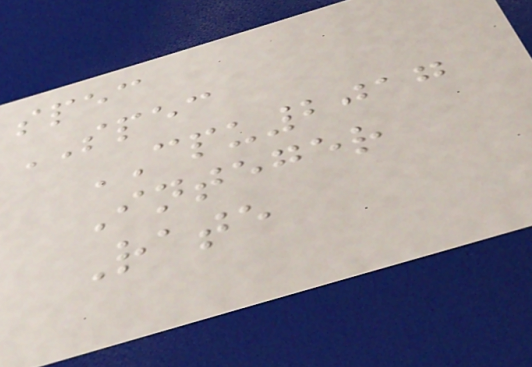spec
SPEC
CPU2017
Integer
Rate
